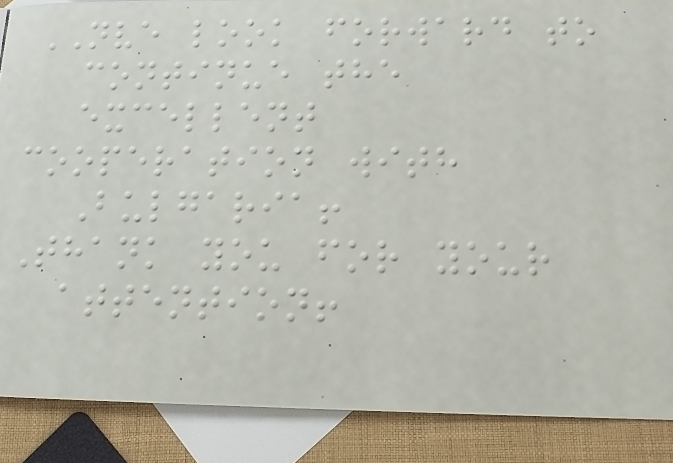NVE look forward to
continue the
excellent
cooperation with
Bulgaria!
Thank you for your
attention!
